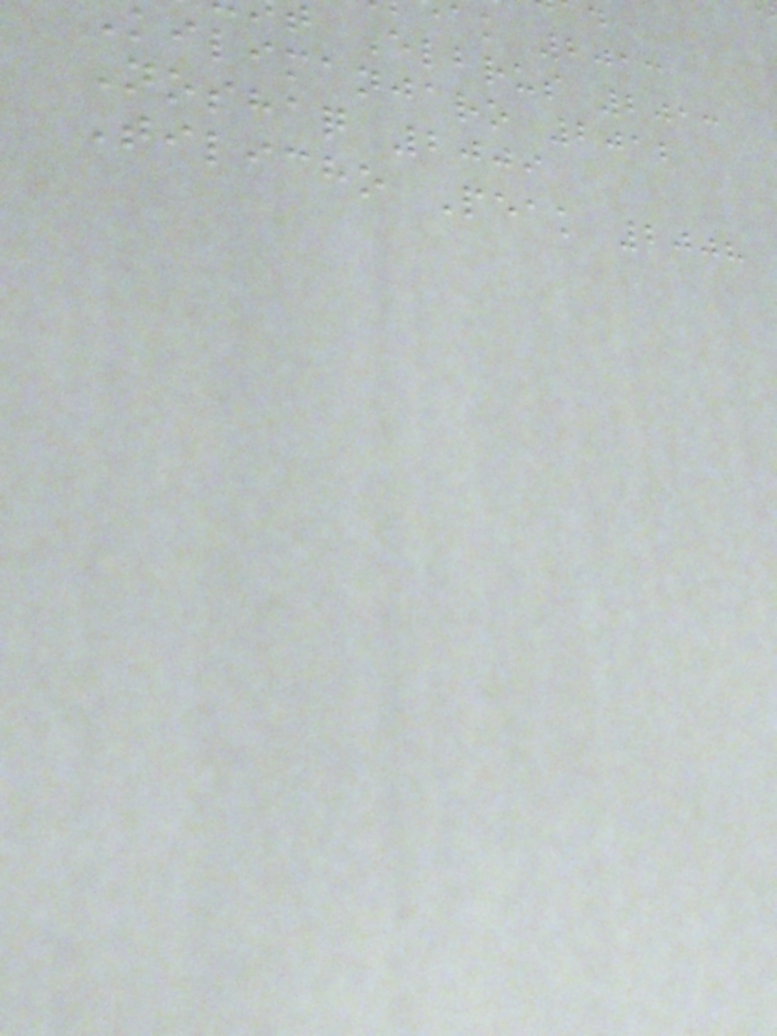ak 2013
Elbrus 2013
kilimanjaro 2012
Noshaq 2009
Tilicho Peak 2008
